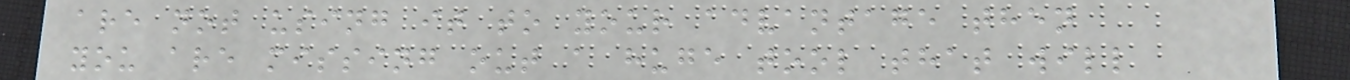are not using it to your advantage then
you are missing out a huge tool that will
